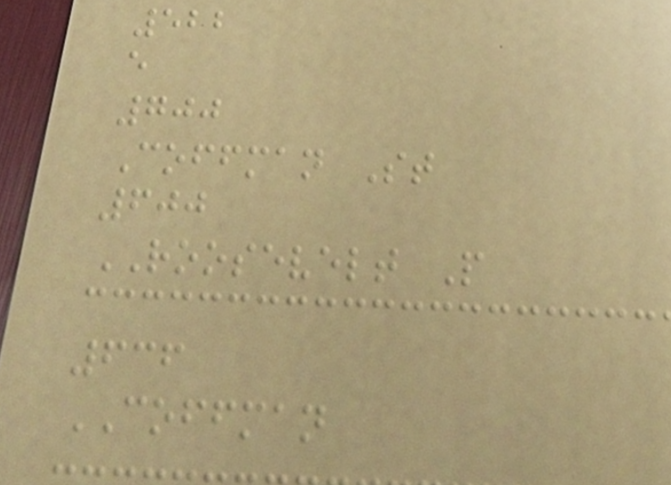522
e
700
Coffman St
600
ROOSEVELT P
636
COFFMAN
